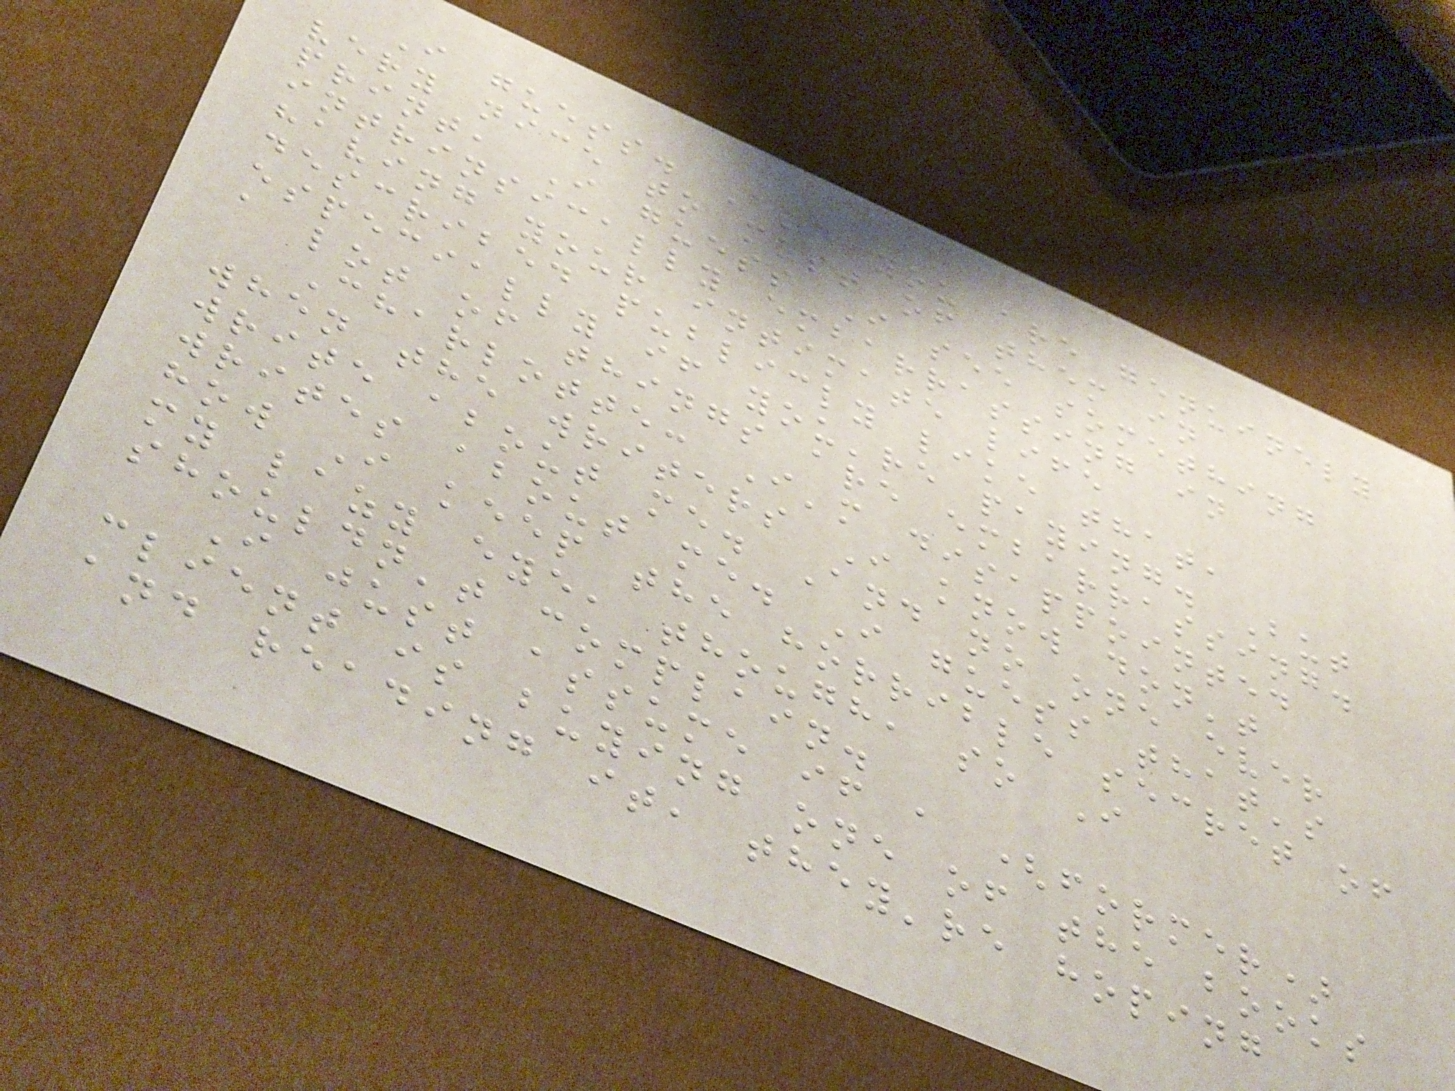I guess. And you are genuinely
very nice to most of them in
print, I guess I see something
intrinsically embarrassing in
having your intimate life
described publicly like that,
especially if you're paying. But
a lot of things are embarrassing.
Charlotte: I'm disappointed
when the writers I know don't
write about me. And no one ever
writes about me. I guess that's
how I keep the horrible secret of
my lazy eye, though, so I
shouldn't complain.
I just assume if a (former)
client is buying one of the books
and reading it, they're hoping
